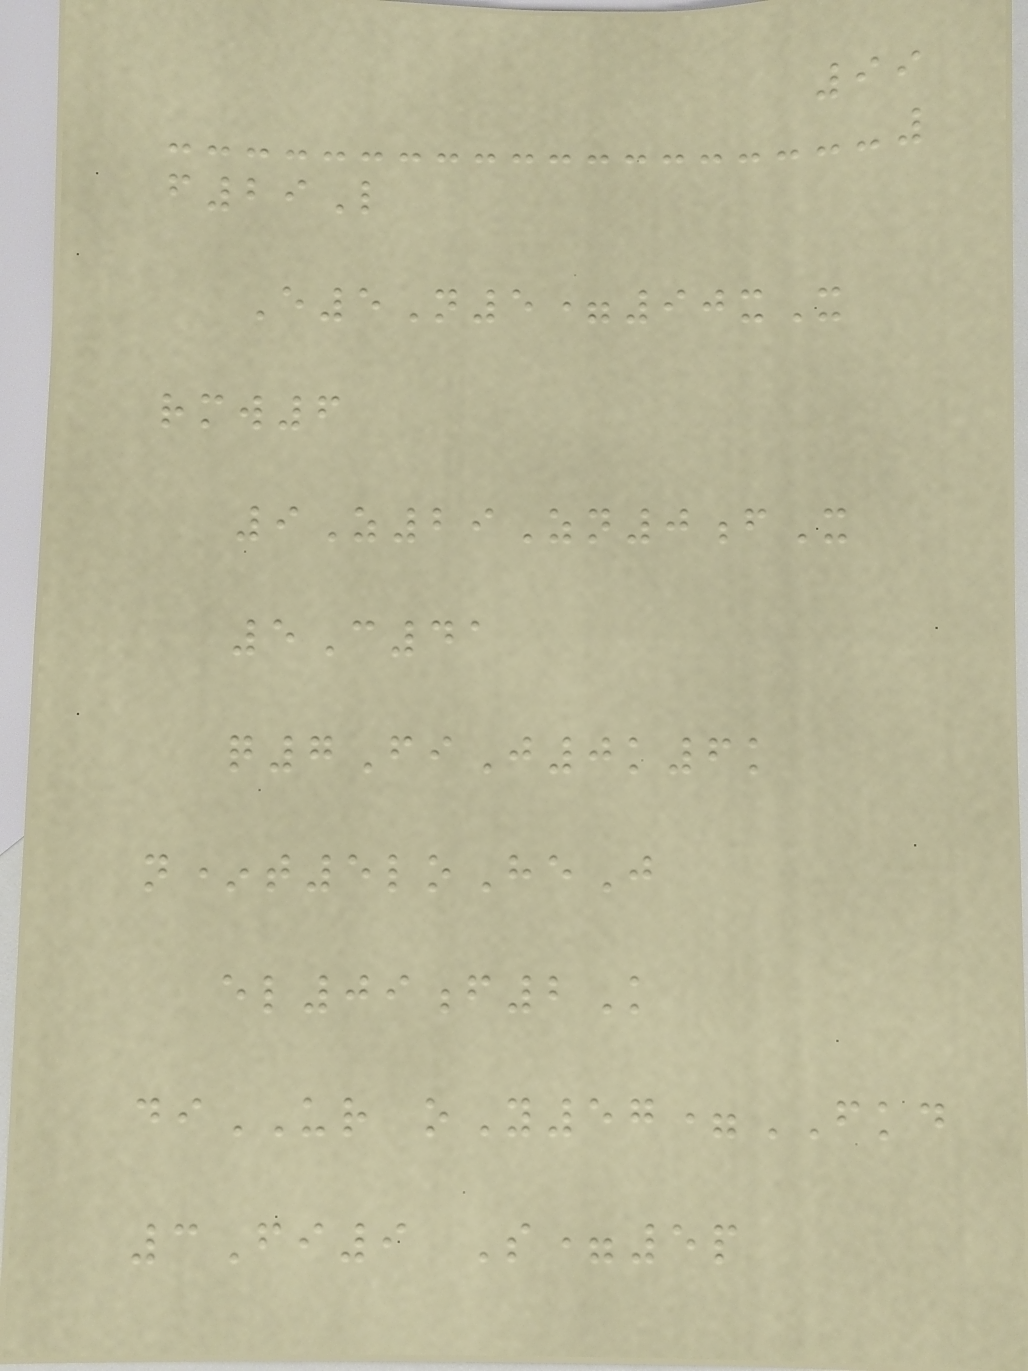99
f29L
E5N5=90xX
rmw6
9Z29Zn0fX
5C41
q7FiJ0k6k
n*t5loHeJ
el09f2K
diUR oY57=FKD
3Fi9 S=5p
